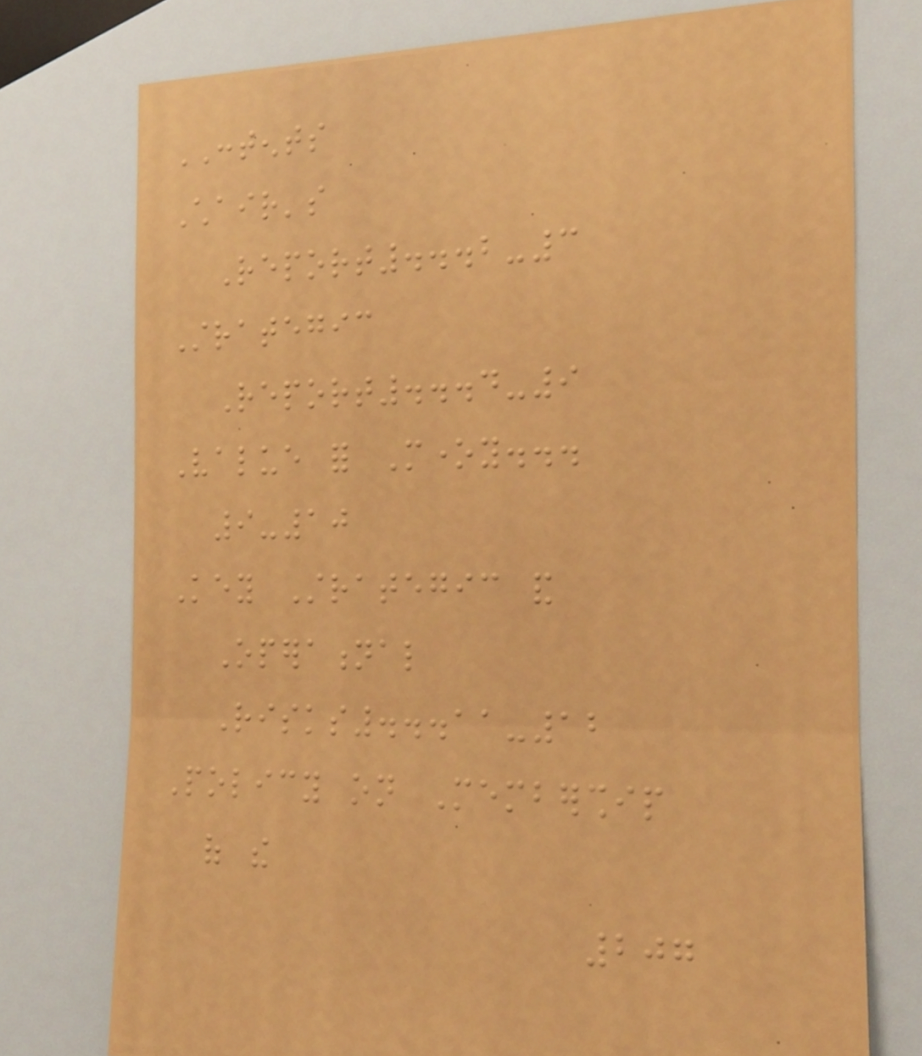CONTENTS
Chair's
Report...2-3
Strategic
Report...4-9
Value for Money...
9-10
Key Strategic and
Operational
Risks...11-12
Policy on Membership
of the
207
